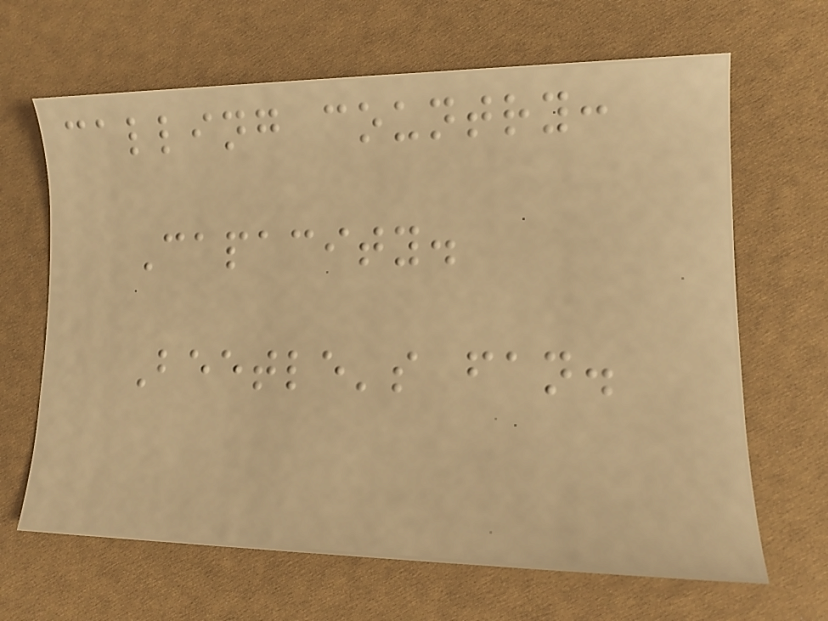calling country:
Capacity.
Beetle's fan.
